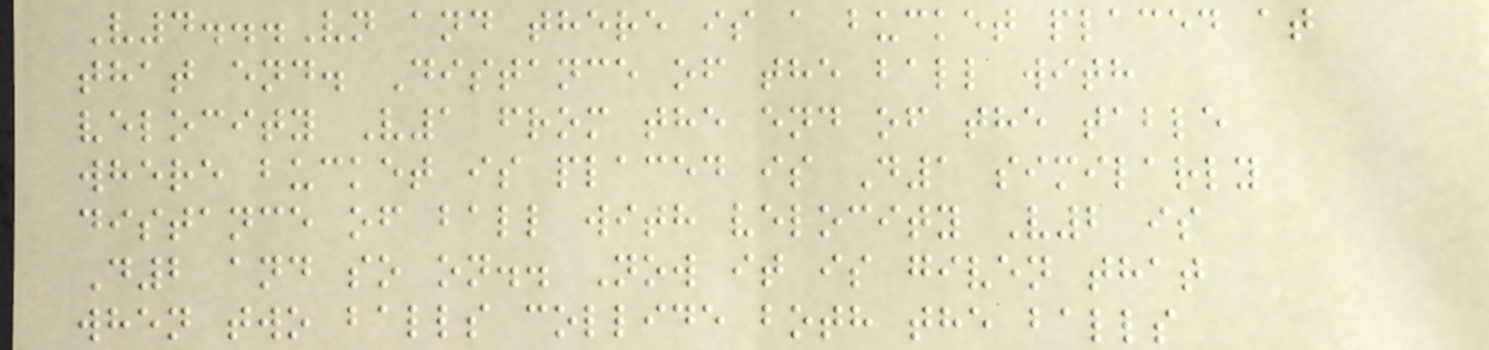V4...Vn and there is a bucket placed at
that end. Distance of the ball with
velocity V1 from the end of the table
where bucket is placed is D1 similarly
distance of ball with velocity V2 is
D2 and so on.. Now it is given that
when two balls collide both the balls
